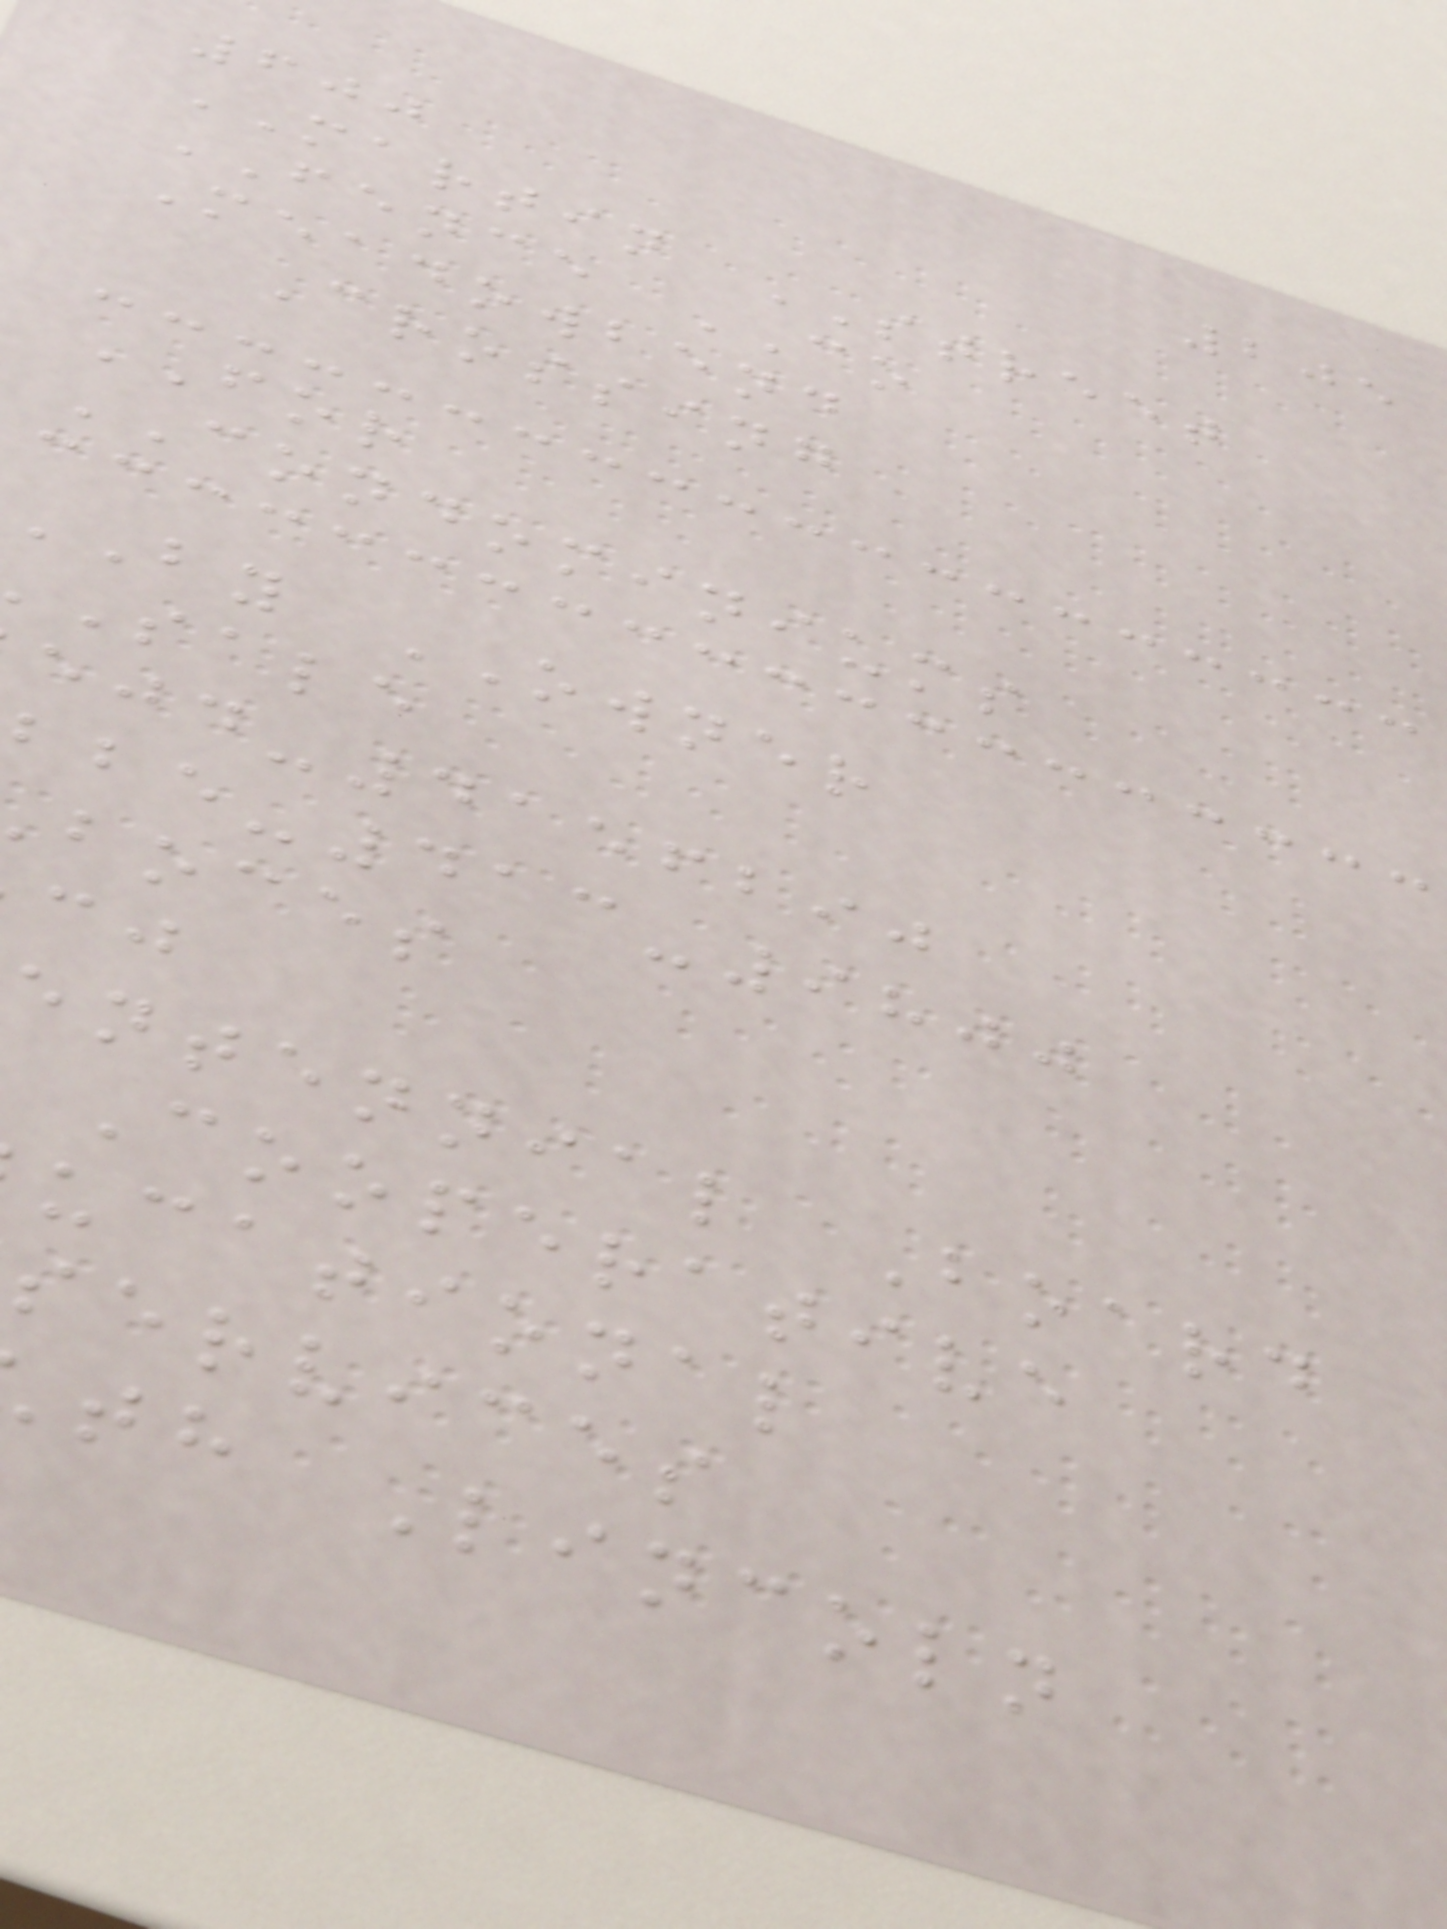205
600
MARTIN STREET
FENCE CO
Meadowbend
Crossing
FOR
CONDOMINIUMS
by OWNER
sale
-4156290
-413-9800
boces
entennial Board
Cooperative
ucational
services
th Lincoln
